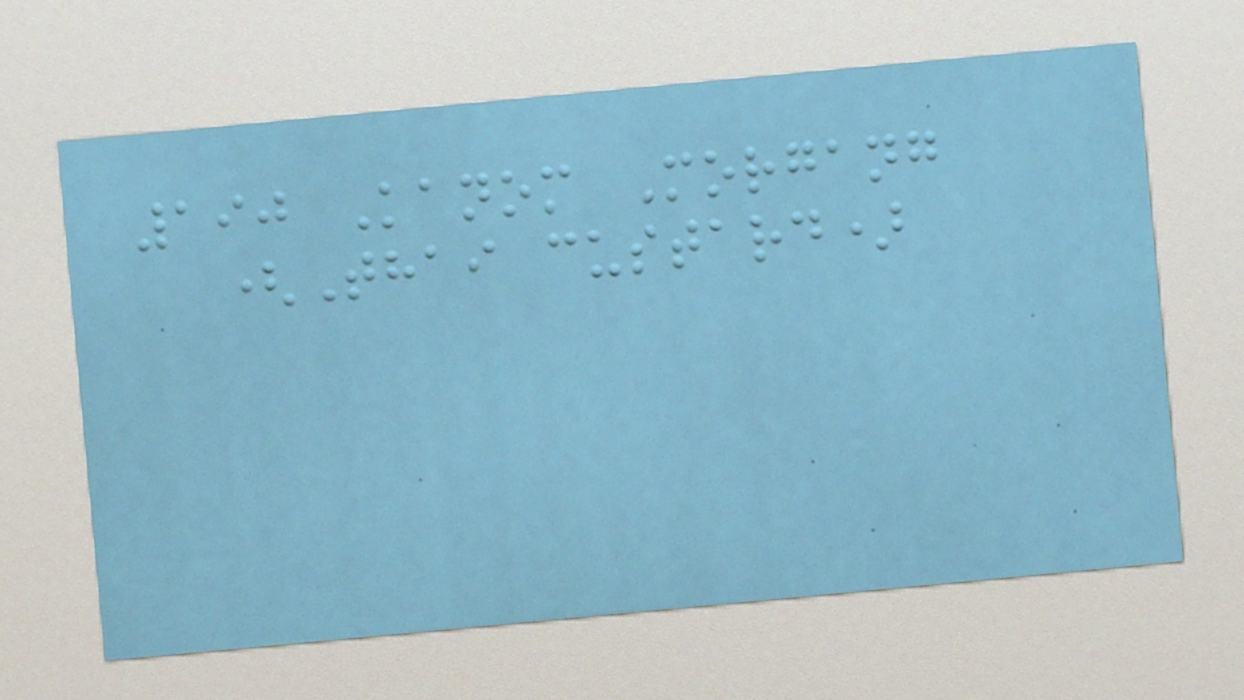190 Kanom Morgang
(Thai custard)
